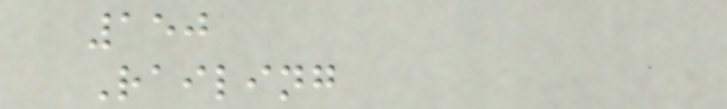150
Railing
